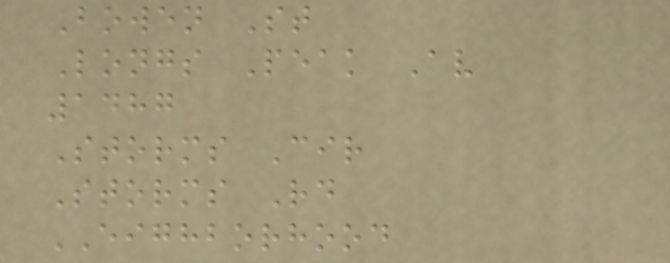Bowen St
Longs Peak Av
1487
Storms Cir
Storms Rd
EIGHBORHOOD
